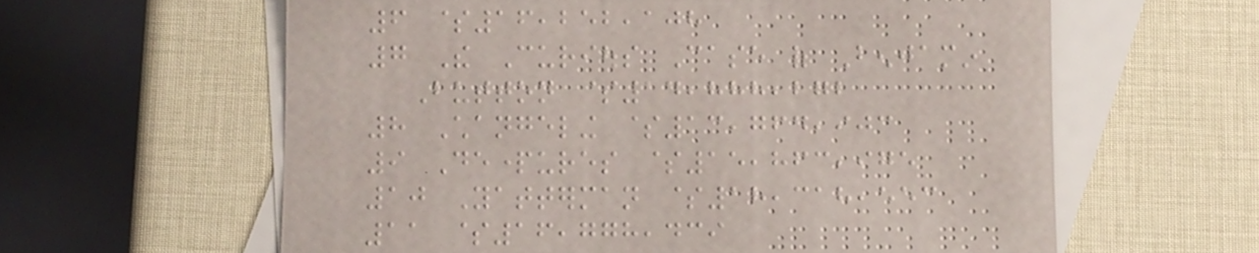6 $16,252,108
7 The Curious Case of Benjamin
Button $14,888,272
8 Changeling $13,764,903
9 Departures $15,863,975
10 Yatterman $18,318,553
11 $16,778,439
